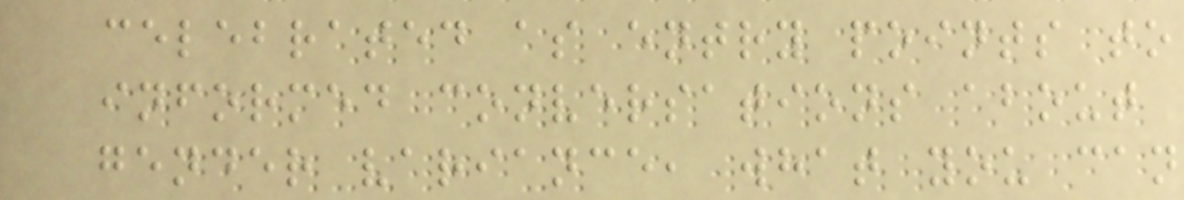celebrated as entry points to
informed conversations about
gender variance, what you can
